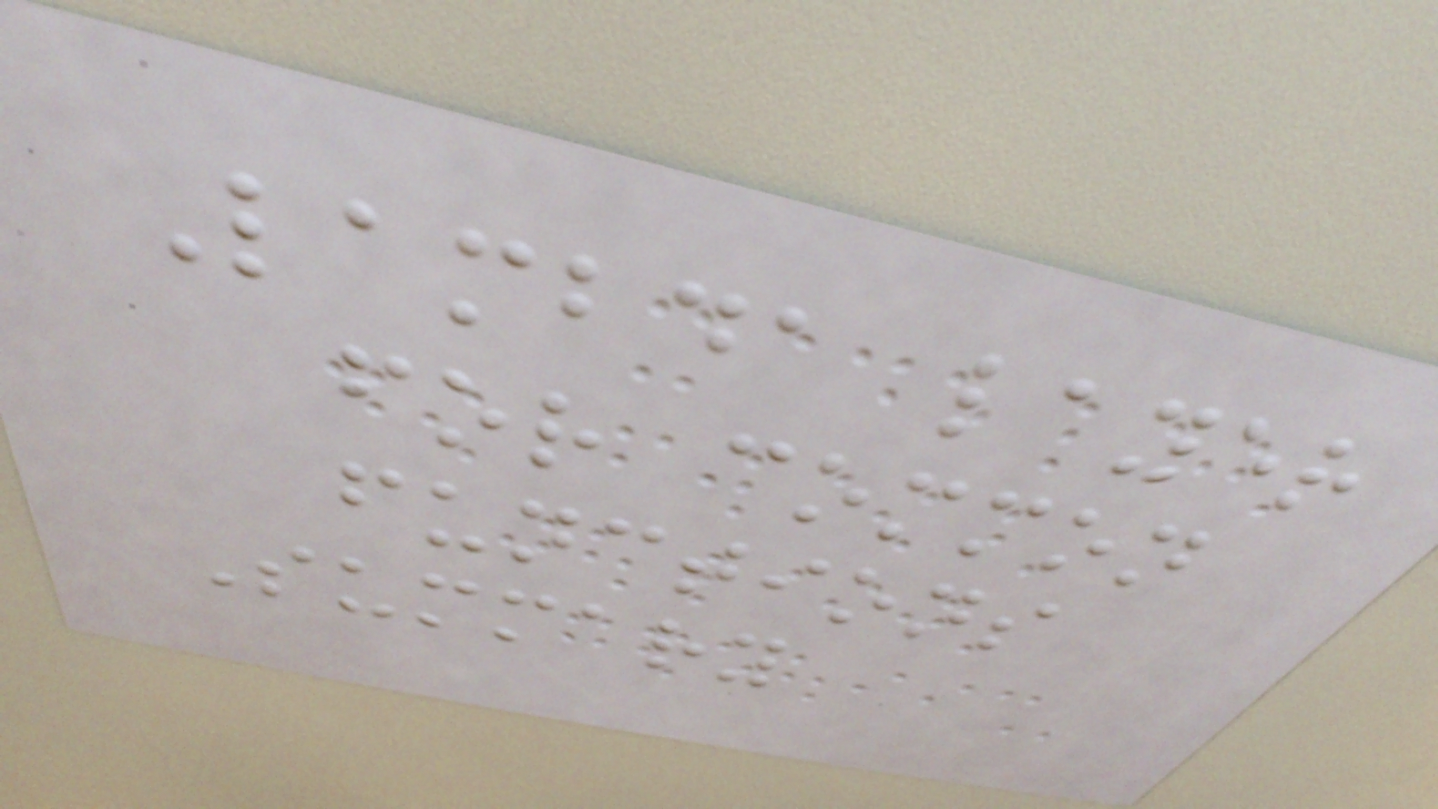Lambda layer
for common
functions
Summary
